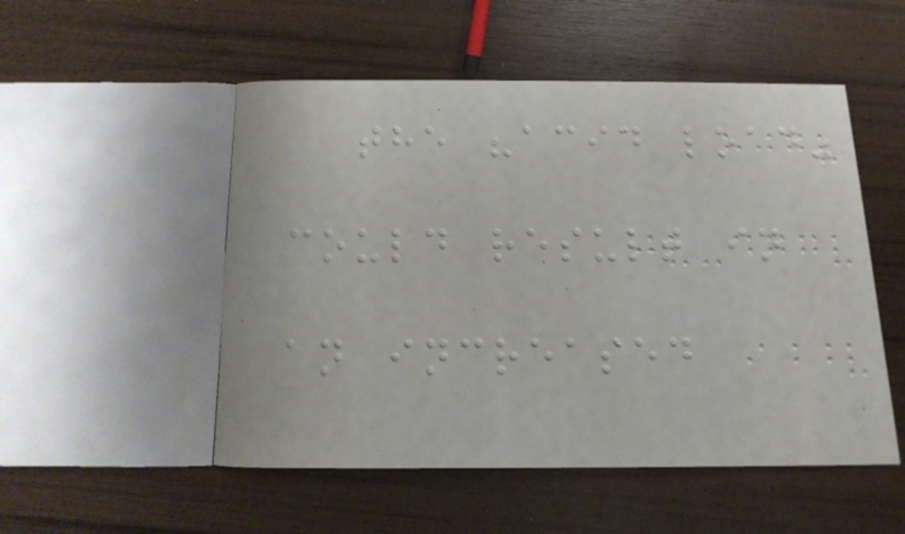the "acid load"
could result in
an increased
